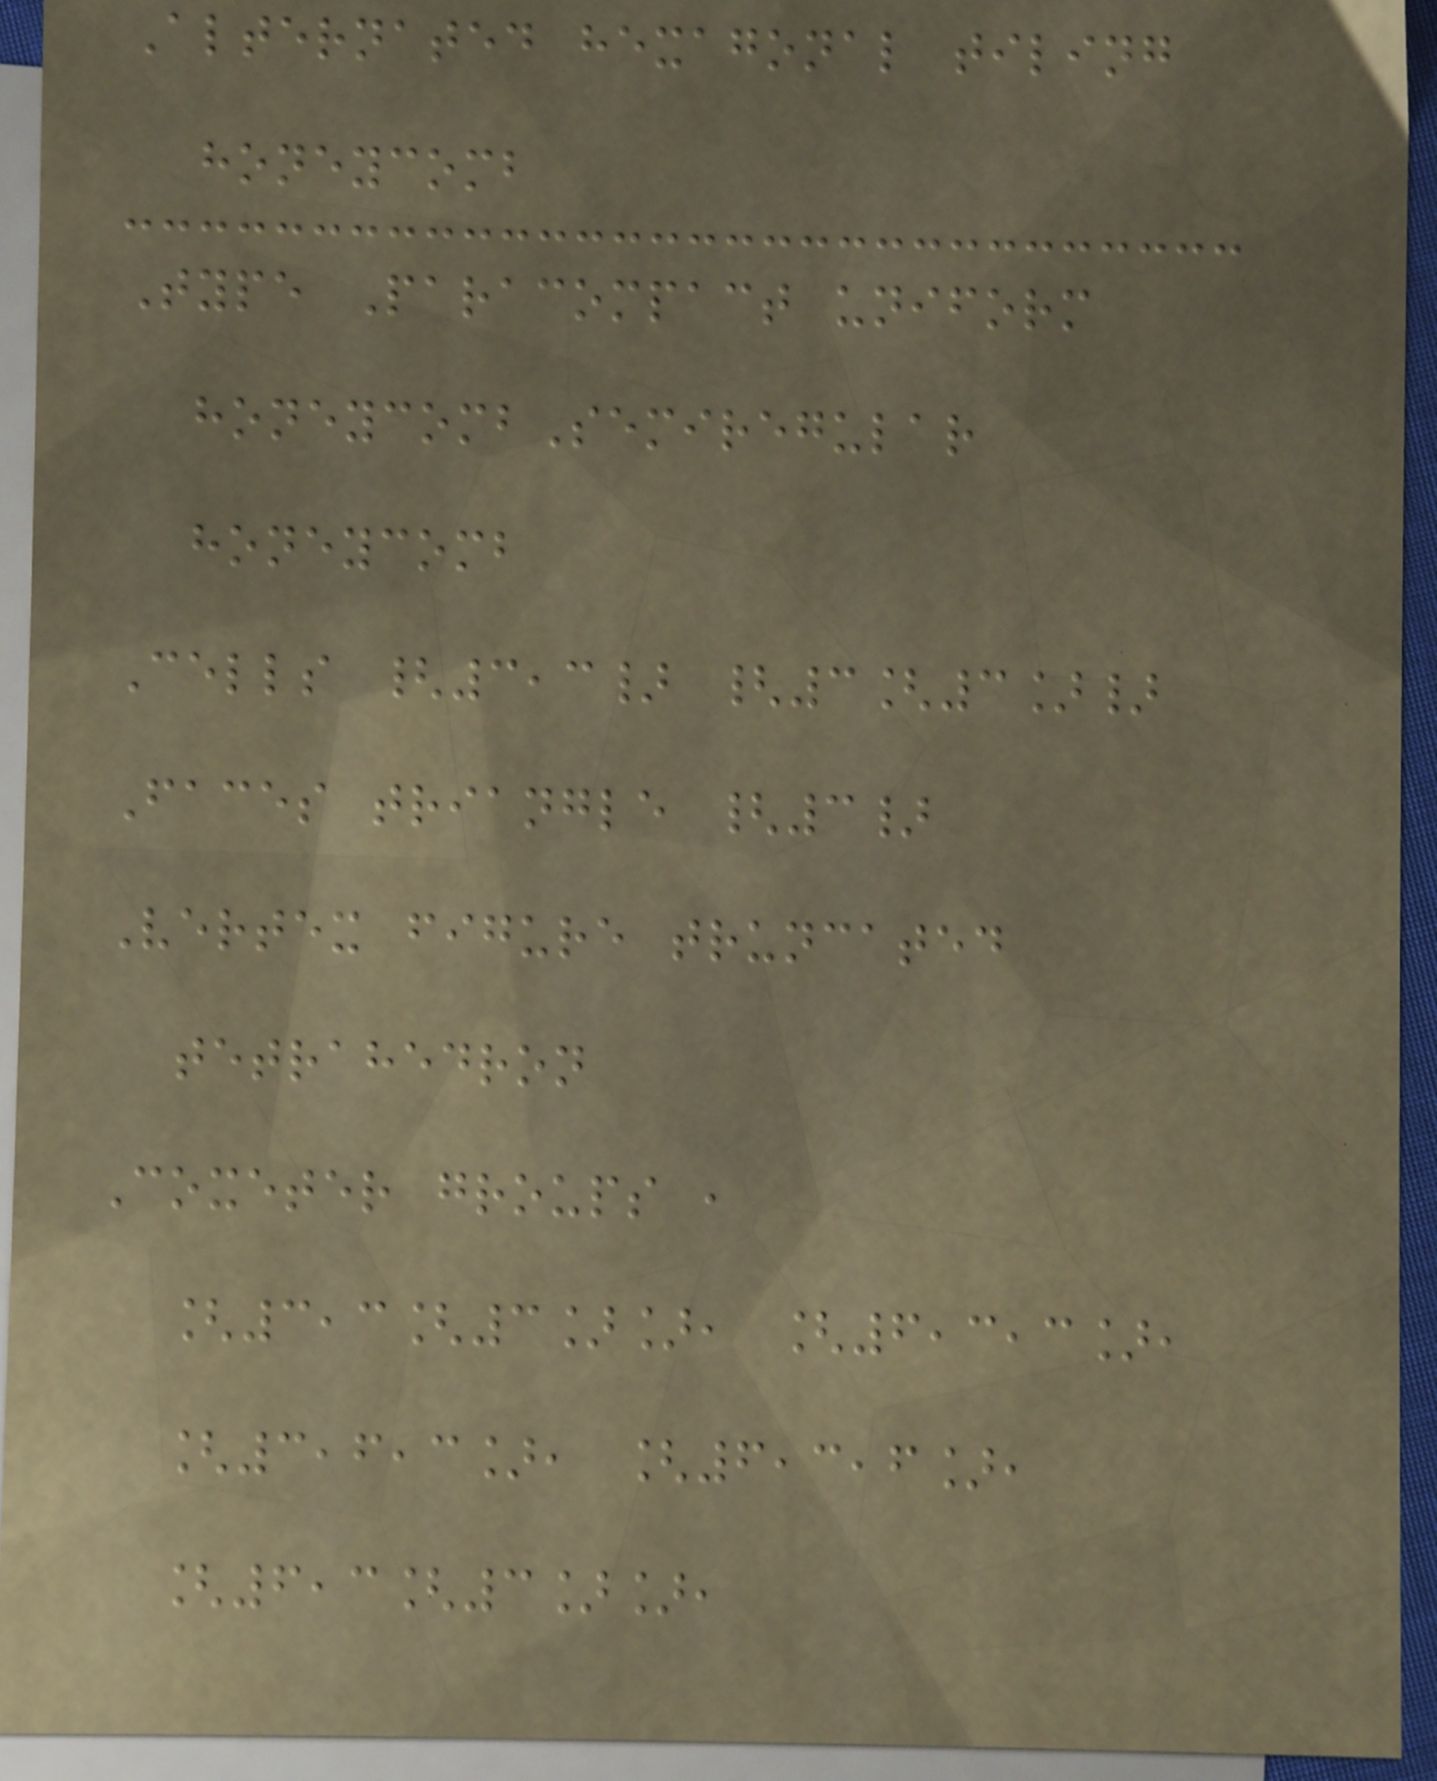Alternated hexagonal tiling
honeycomb
Type Paracompact uniform
honeycombSemiregular
honeycomb
Cells {3,3} {3[3]}
Faces triangle {3}
Vertex figure truncated
tetrahedron
Coxeter groups ,
[3,3[3]], [6,3,3],
[3,6,3], [6,3,6],
[6,3[3]],
